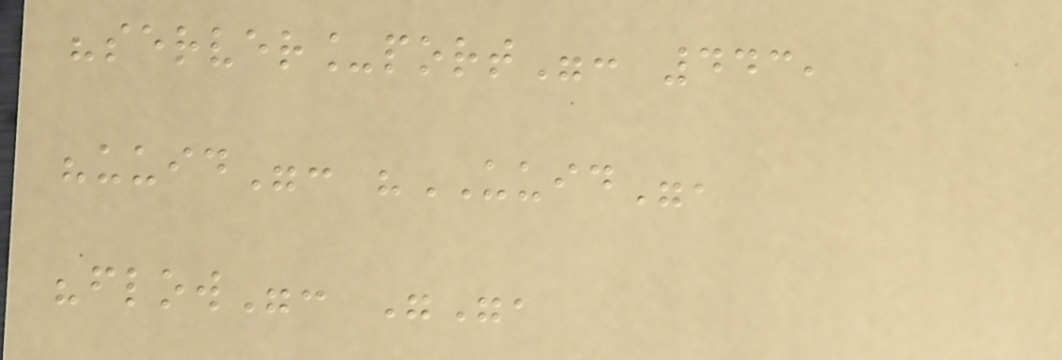"server_port": 443,
"uuid": "UUID",
"flow": "",
